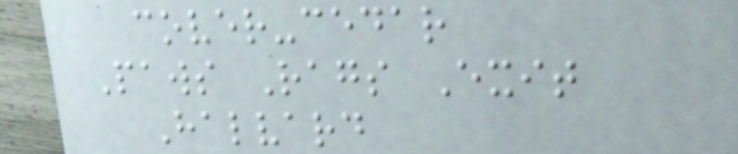cover-cedar
Paws Rags Exit
Halvard
